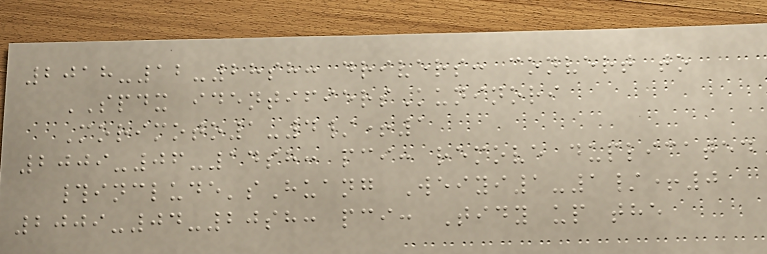2018-12-28sh: drivers: convert to
SPDX identifiersKuninori
Morimoto1-4/+1
2009-06-14sh: pci: remove duplicated
#include'sHuang Weiyi1-1/+0
2009-04-20sh: pci: Tidy up the
